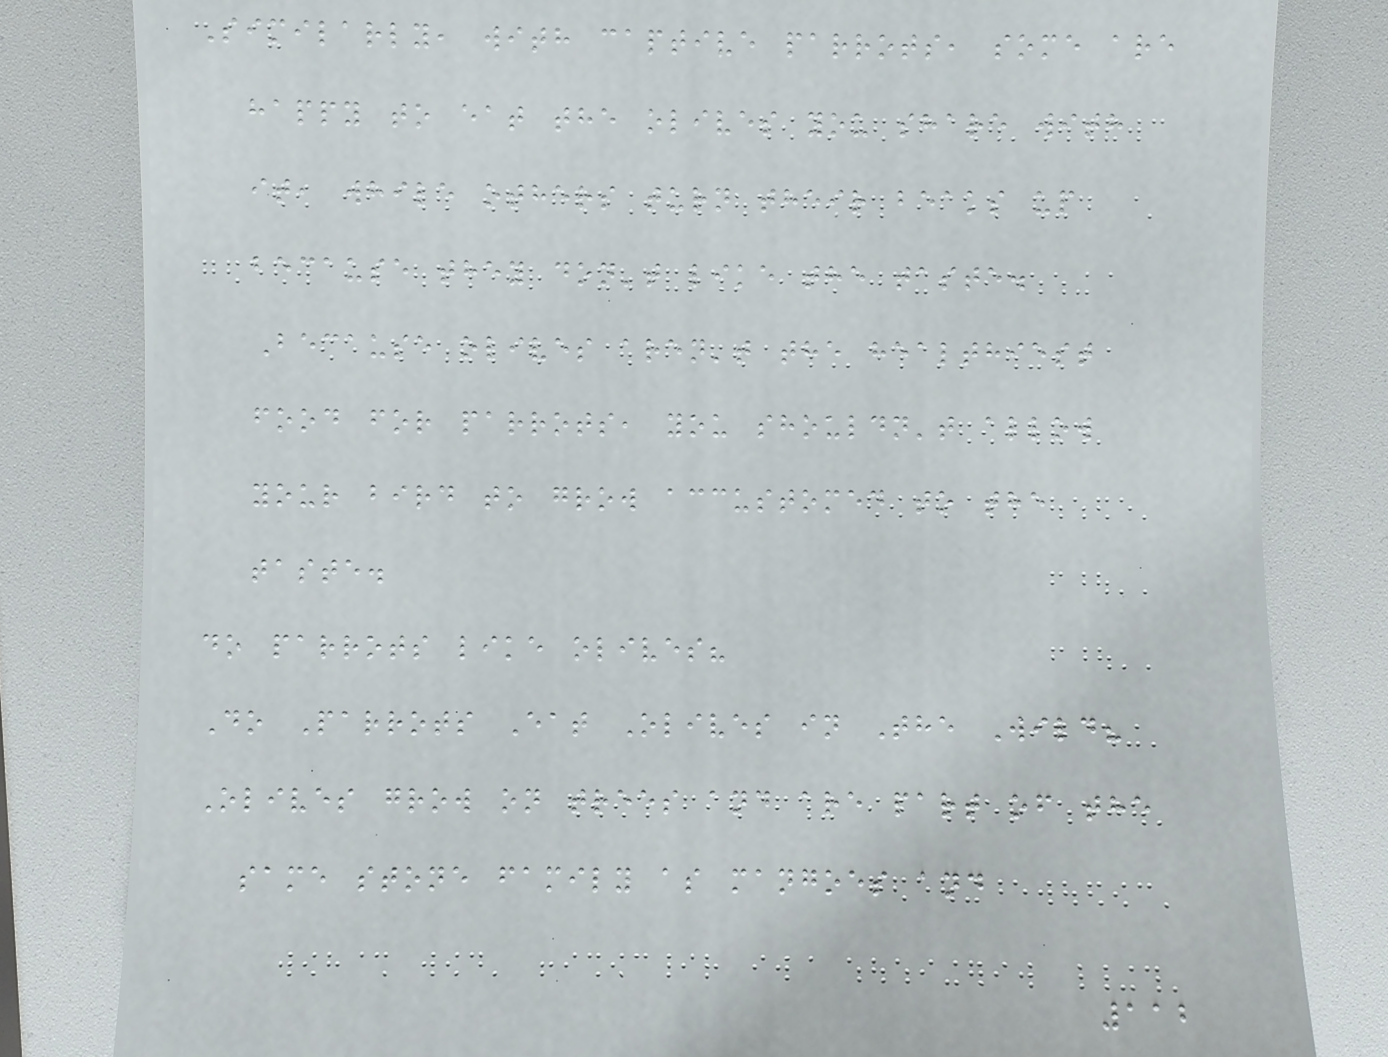Similarly, with captive parrots, some are
happy to eat the olives you share with
it, while others turn their beaks up
because they don't like the taste.
Because olives aren't the healthiest
food for parrots, you shouldn't allow
your bird to grow accustomed to the
taste.
do parrots like olives?
Do Parrots Eat Olives in The Wild?
Olives grow on trees and are part of the
same stone family as mangoes and
112
